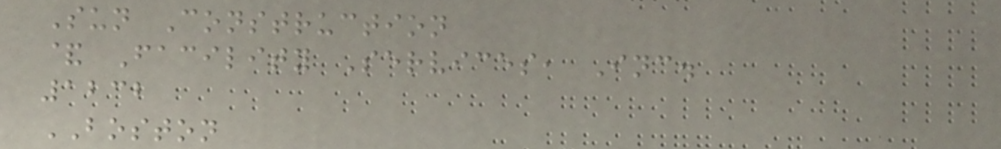Sun Construction
& Facility Services, Inc.
1232
BOSTON
